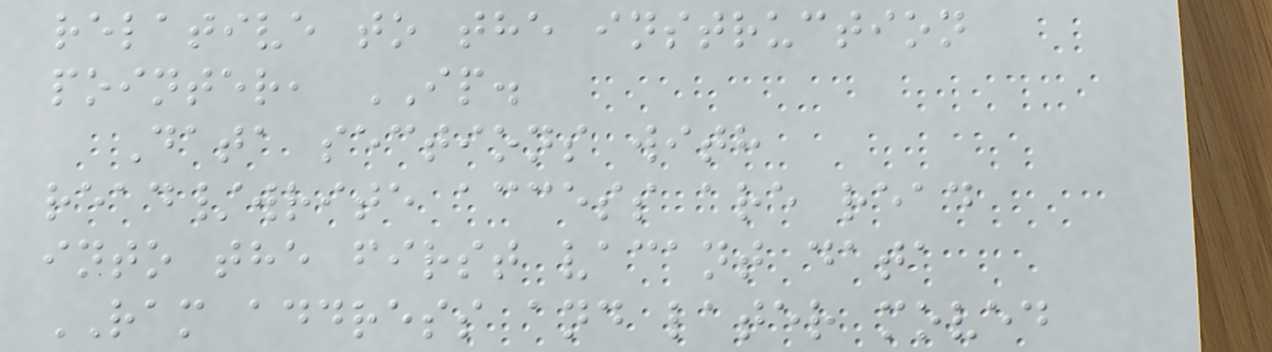relative to the instruction
pointer, IP.
Data sections with
read/write access are read
into the first vacant data
RAM address and later moved
